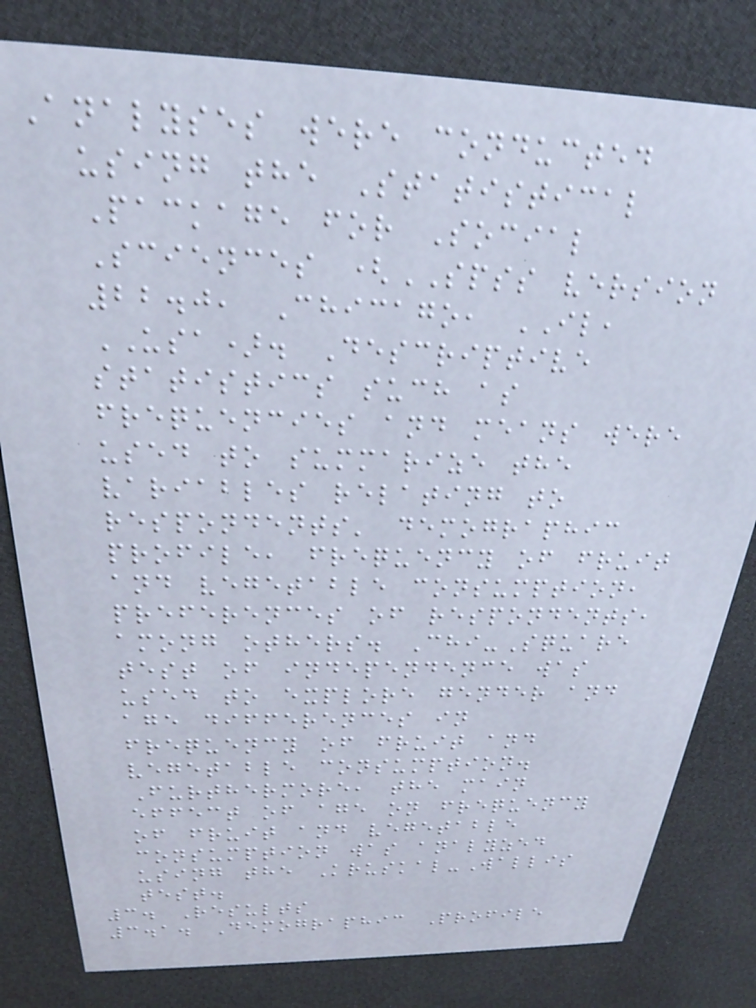Analyses were conducted
using the Statistical
Package for Social
Sciences (SPSS version
22.0, Chicago, IL,
USA). Descriptive
statistics such as
frequencies and means were
used to summarize the
variables relating to
respondents' demographic
profile, frequency of fruit
and vegetable consumption,
preferences of respondents,
among others. Chi-Square
test of independence was
used to explore gender and
age differences in
frequency of fruit and
vegetable consumption.
Furthermore, the main
effect of age on frequency
of fruit and vegetable
consumption was analyzed
using the Kruskal-Wallis
test.
3. Results
3.1. Demographic Profile
